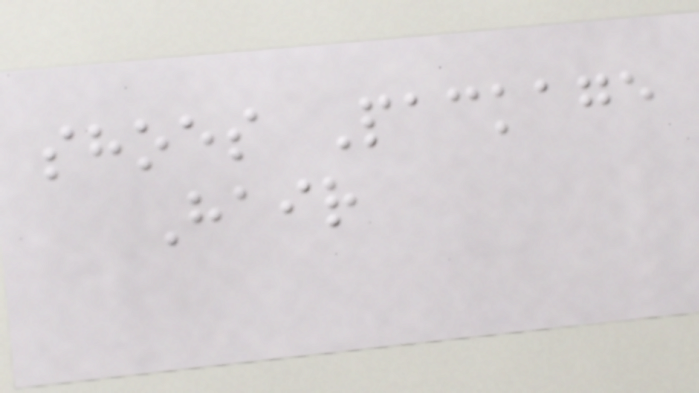shoes Package
Hair
